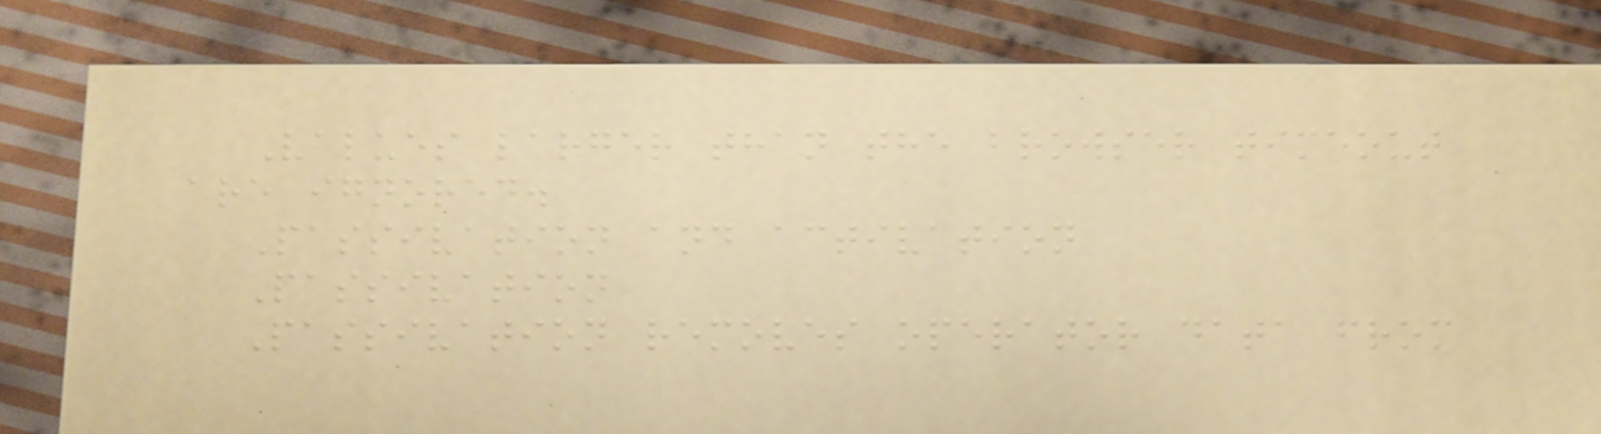Values larger than the browser timeout
are ignored.
Passivation and activation
Passivation
Passivation removes operator data from
